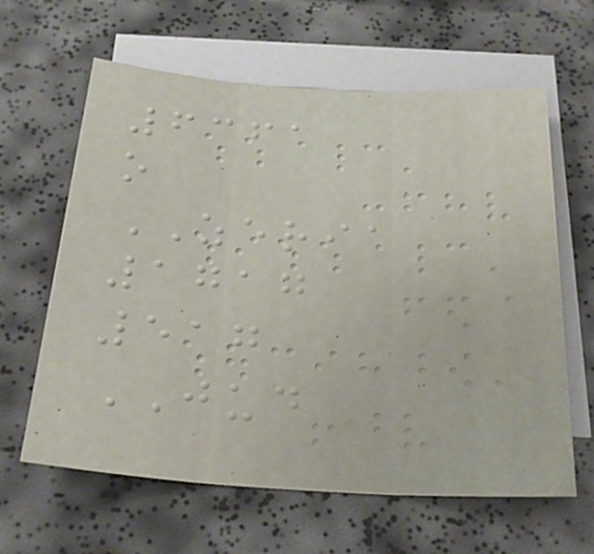6361
o
ZERIA
1717
517
JUD
